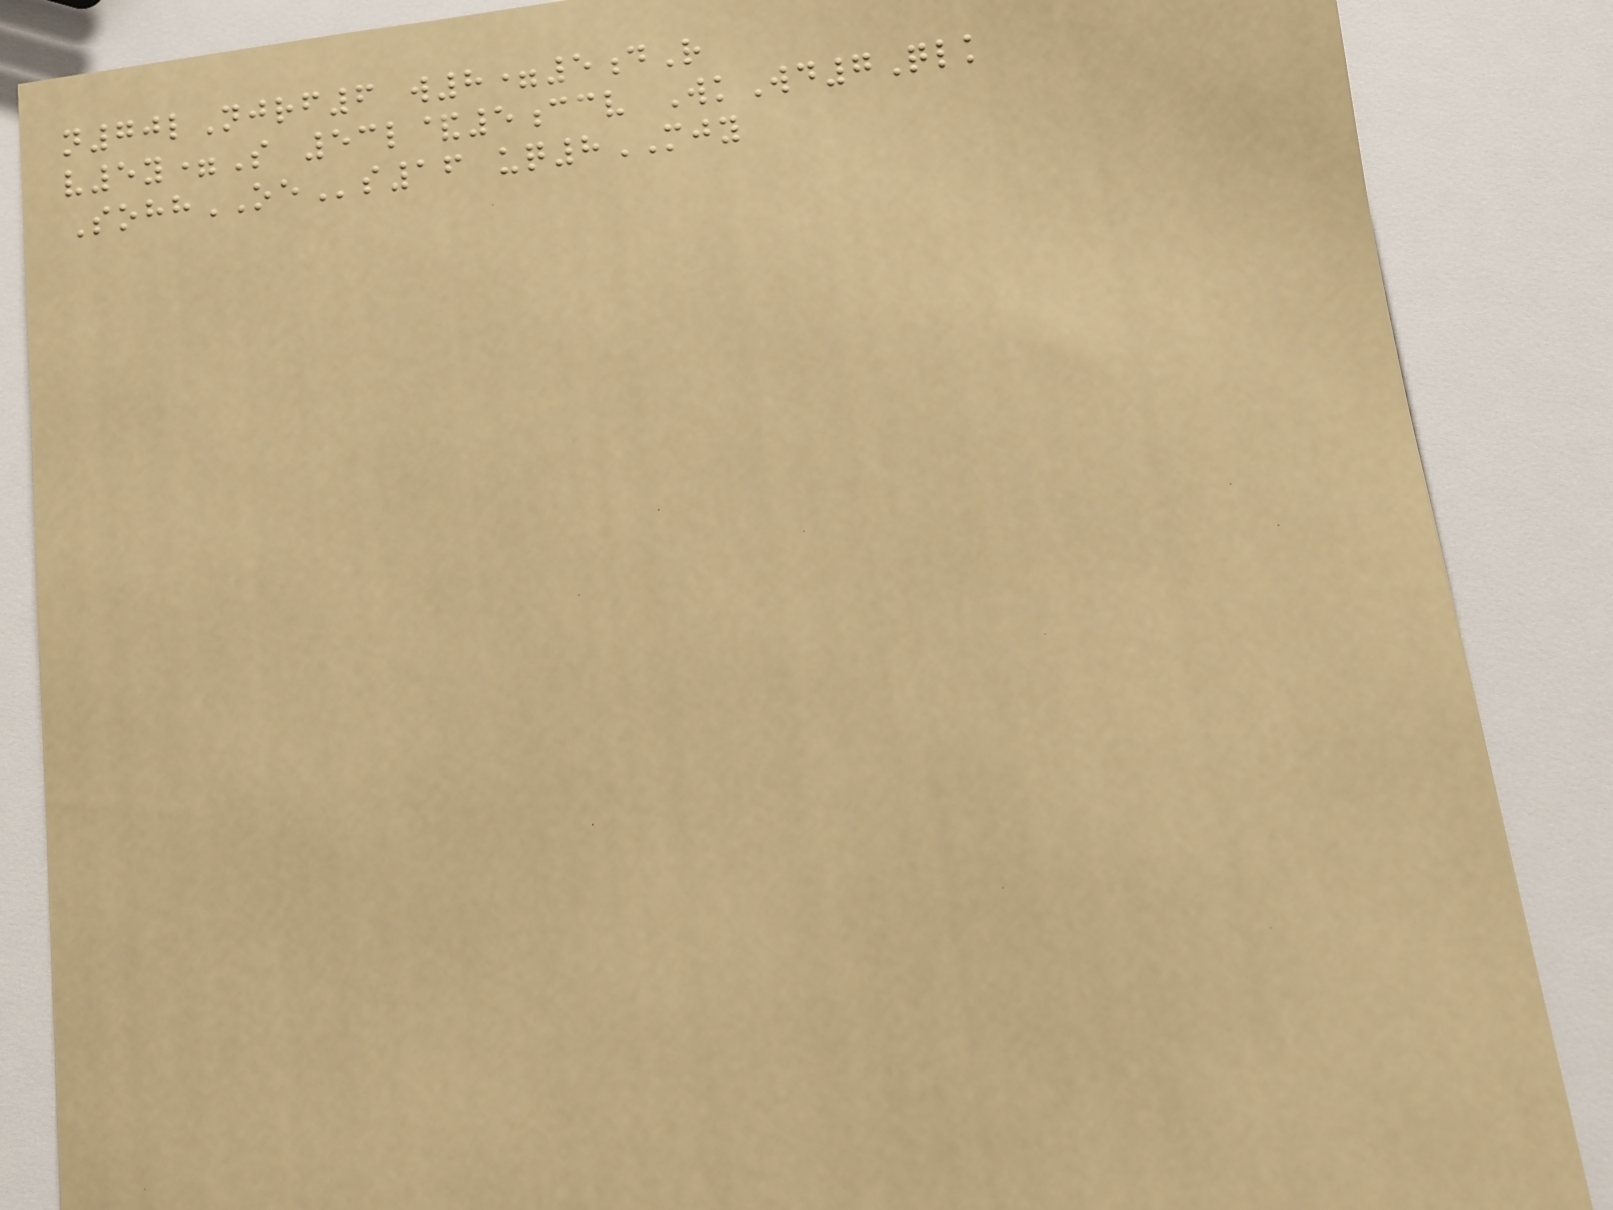n70lNjrf6 w8=5dR
v5y=S 53l&5ccv WkWd7Qlk
SohhOEs16 uq8MJY
